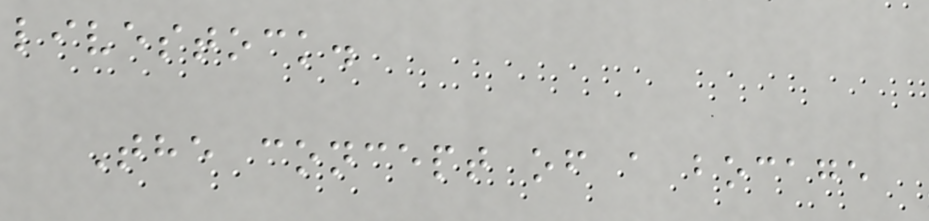livestock.
The concept of a bocage
